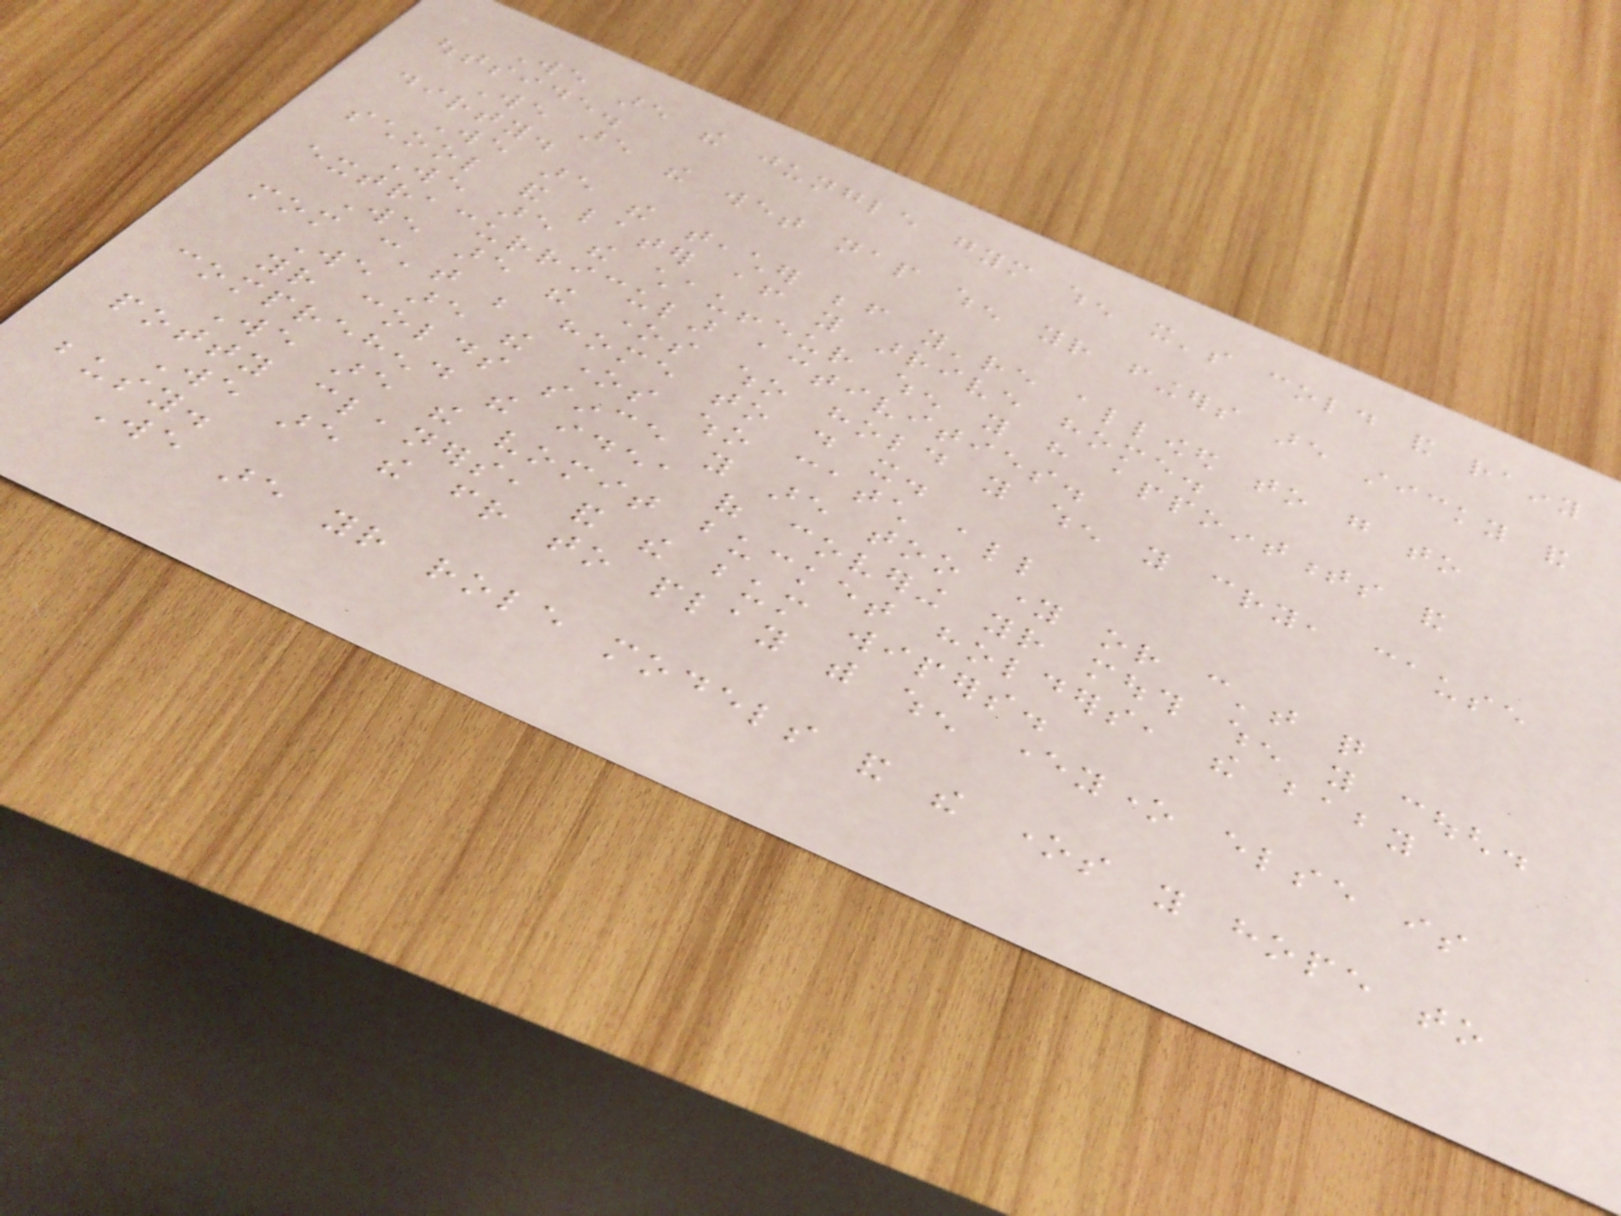We are the jungle gym when it's cold and rainy
outside.
We are the wet nap when your fingers are sticky and
dirty.
We are the teacher before you're allowed to go to
school and later after you arrive home.
We are the chauffeur when you have appointments and
extracurricular activities.
We are the ones who hold you when you cry, cause
mom can't be home to do it.
We are the ones who catch all
your colds since you are too young or can't quite
comprehend the idea of covering your mouth when you cough.
We are the vomit bucket holders, the baby
potty cleaners, and the bum wipers.
We are the friend to play with when everyone else is
busy.
We are your role models and the ones you hope to
